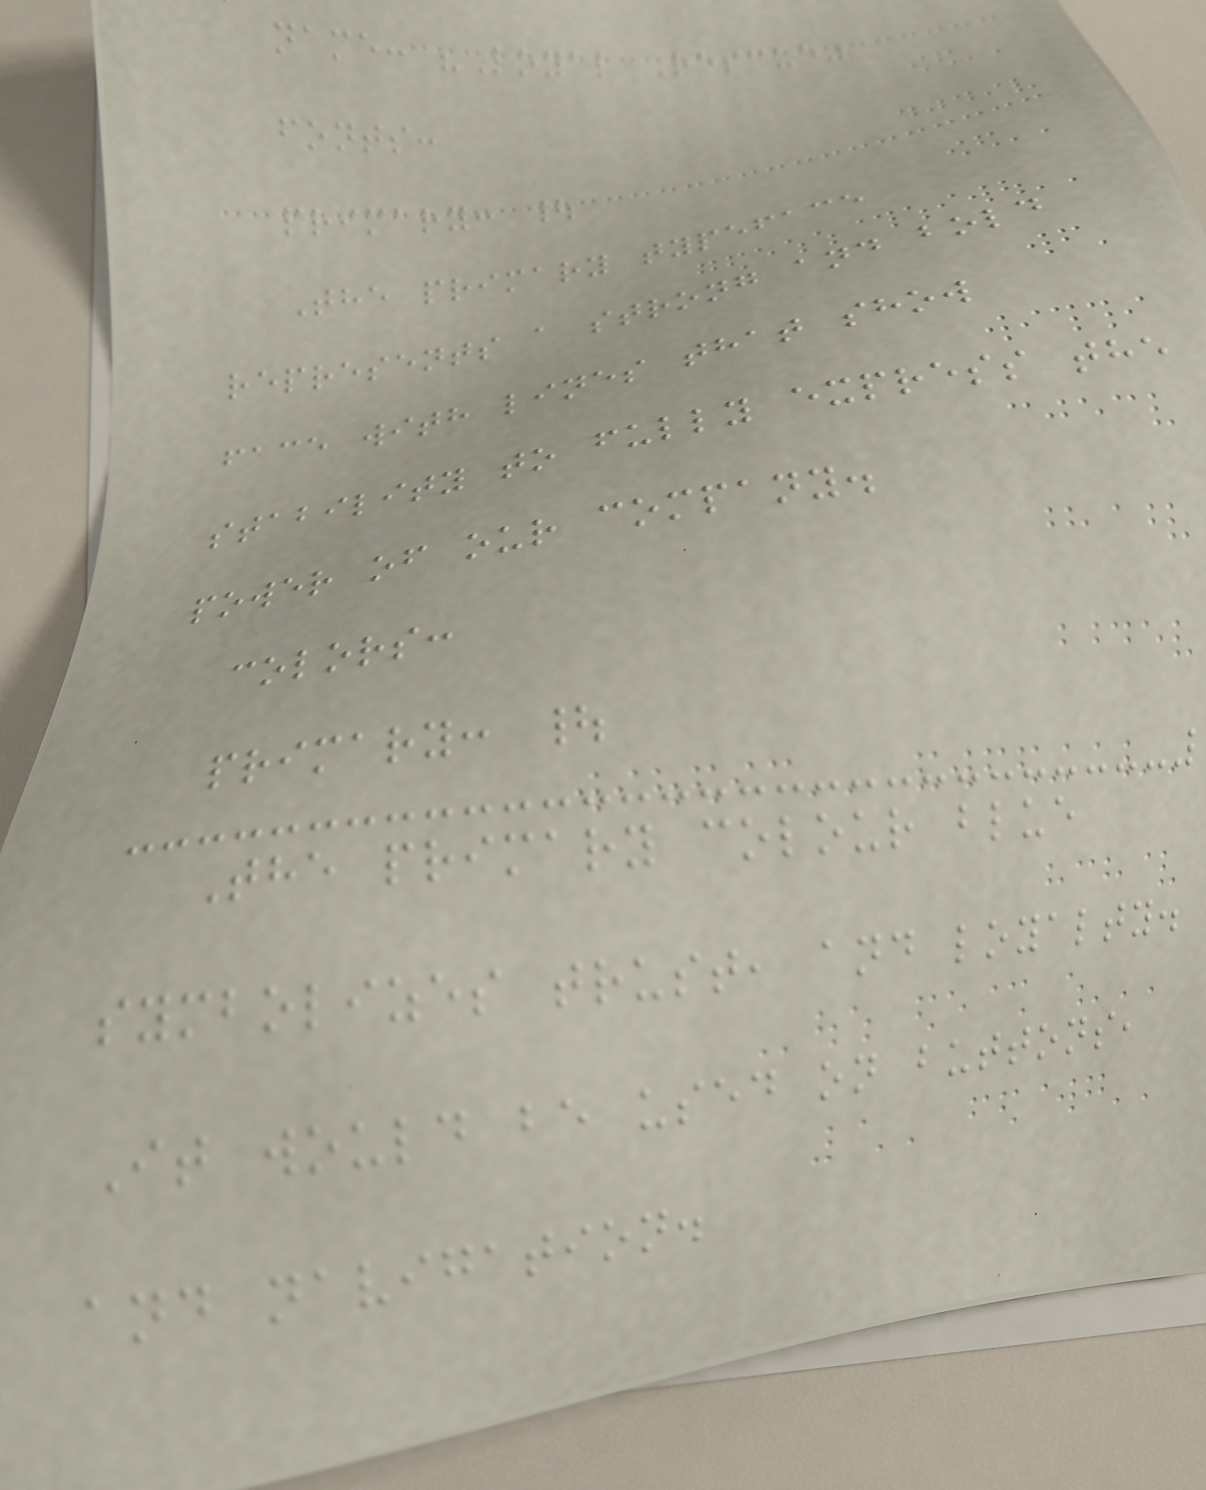name: "Loyal Rescue"
fonts:
primary: |
The primary typeface
represents a strong and bold
face with lines that show
stability to fully express the
power of our company.
colors:
primary: |
The primary colour blue
symbolizes trust, and loyalty.
It would be used on buttons,
and navigation.
